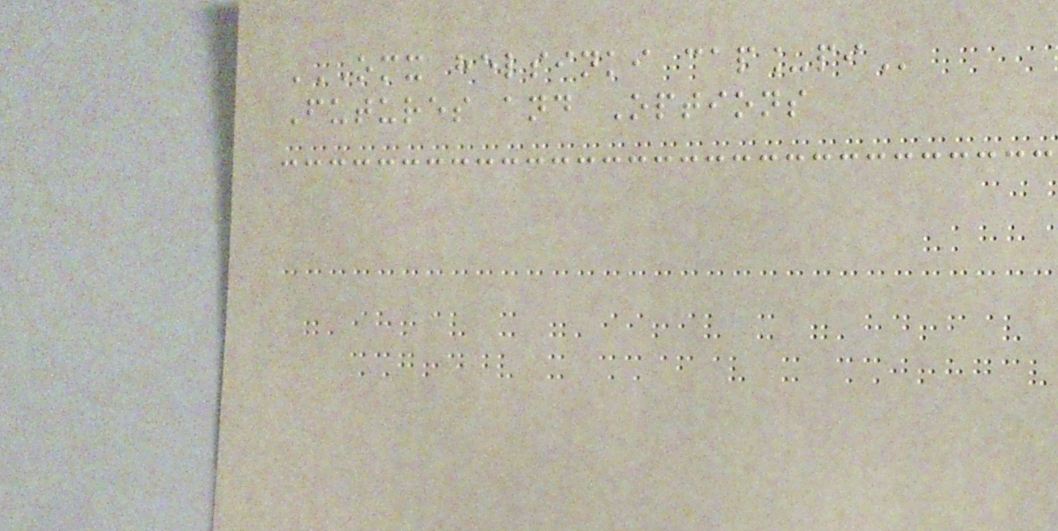OMX HELSINKI CAP_PI
Futures and Options
